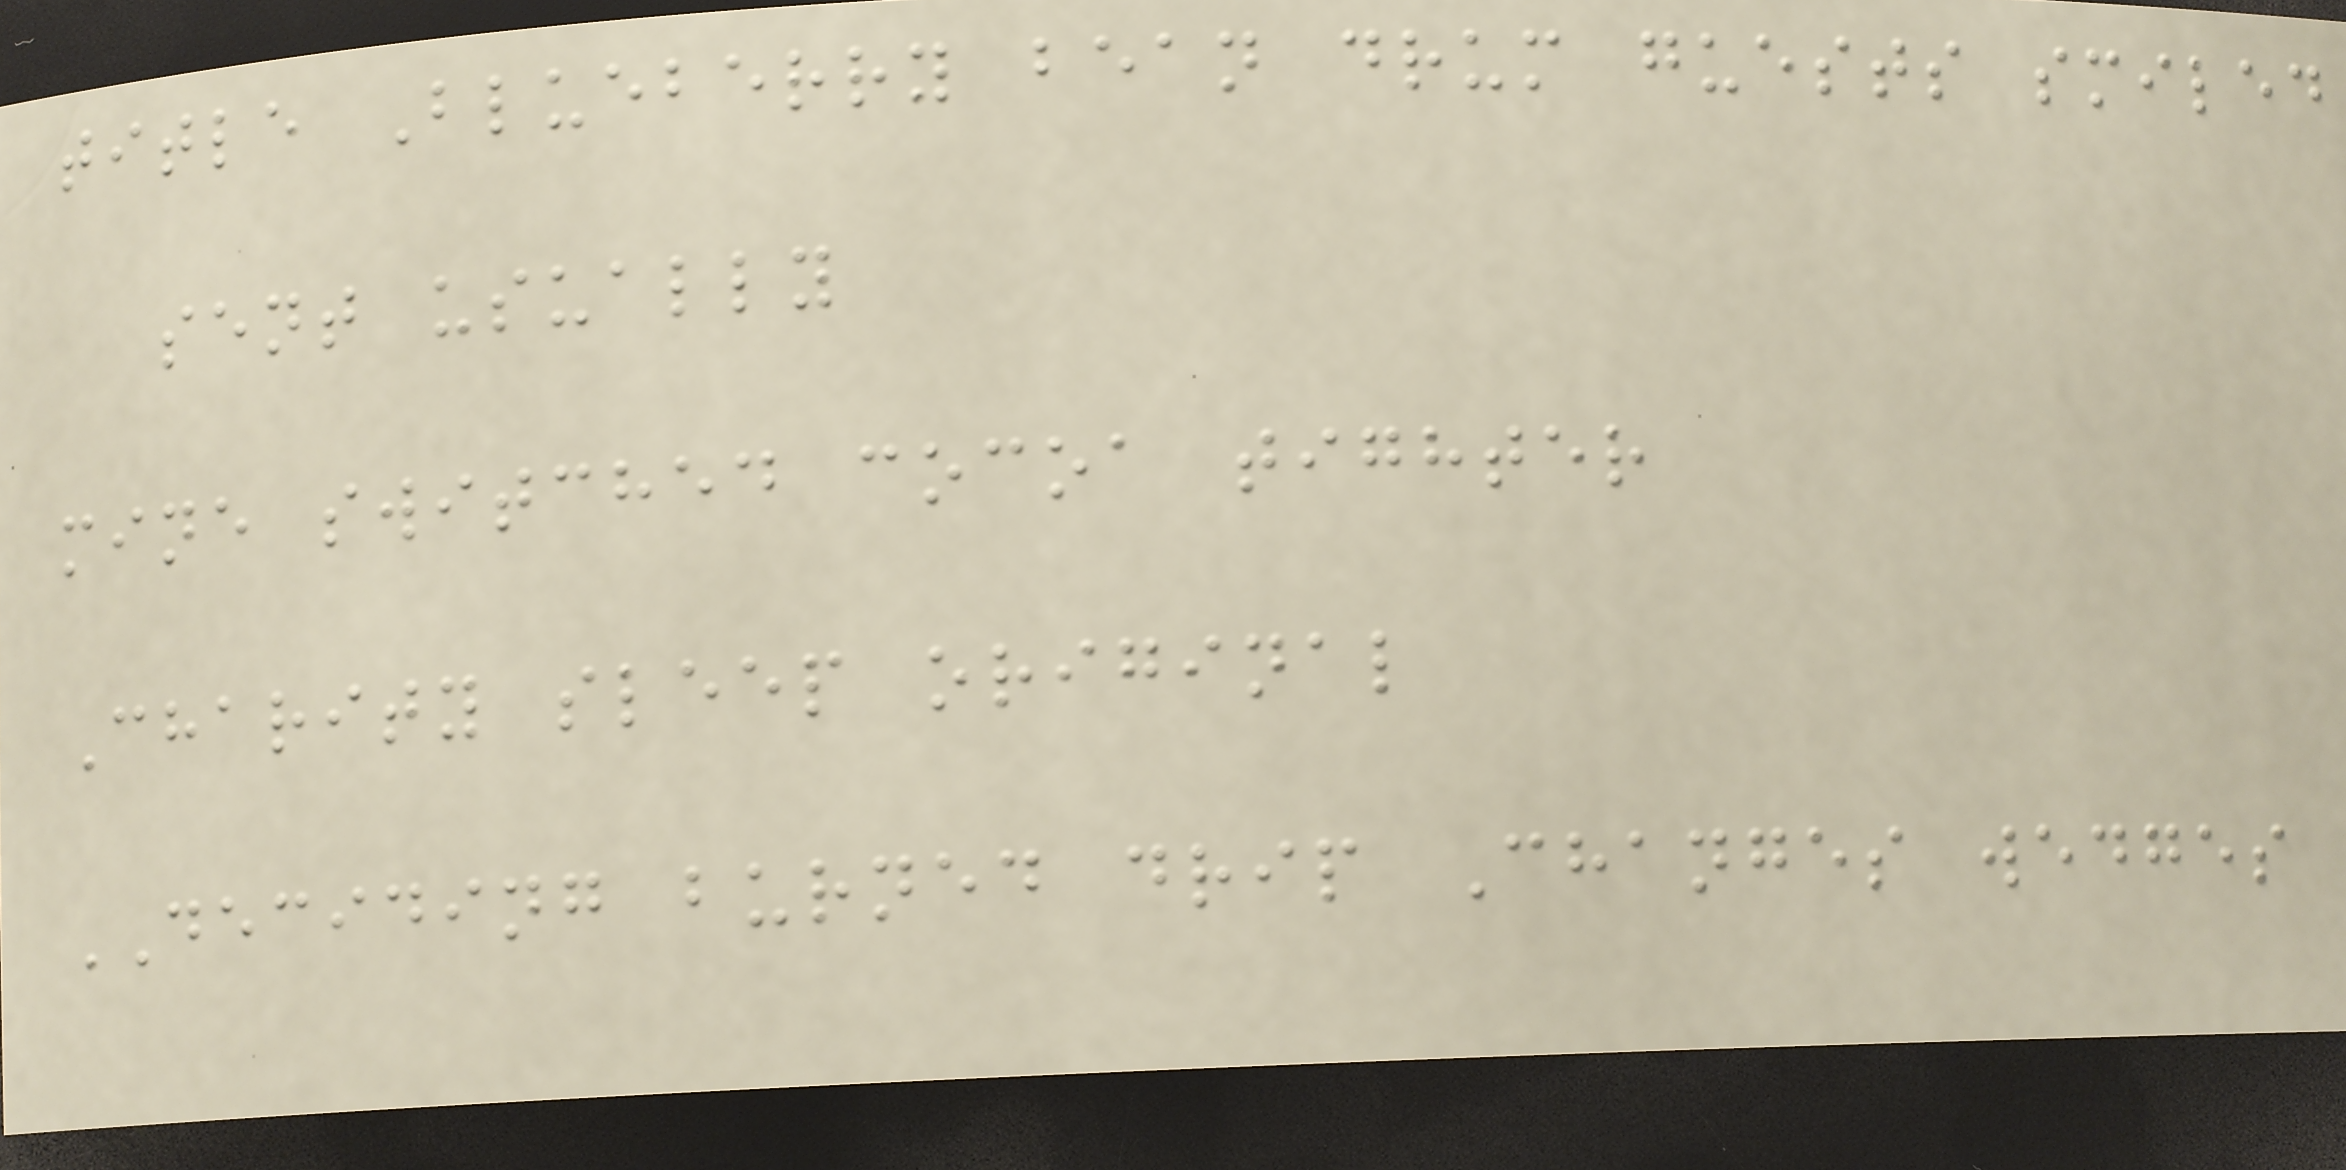title Blueberry bean drum guests smiled
sent usually
mine switched cocoa tighter
Charity sleep original
DECIDING burned drip Changes wedges
